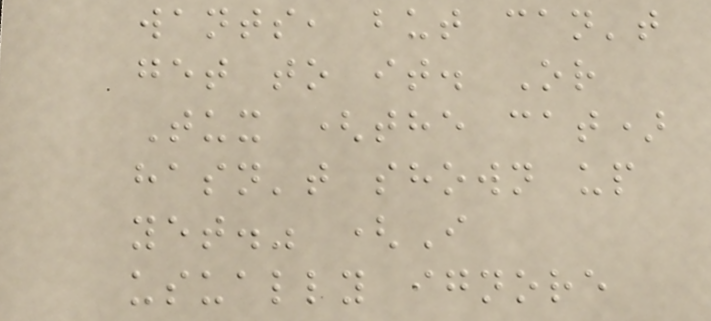wants, but can't
get to it. Or
Tux (the cat)
hasn't shown up
yet." (I
usually ignore
